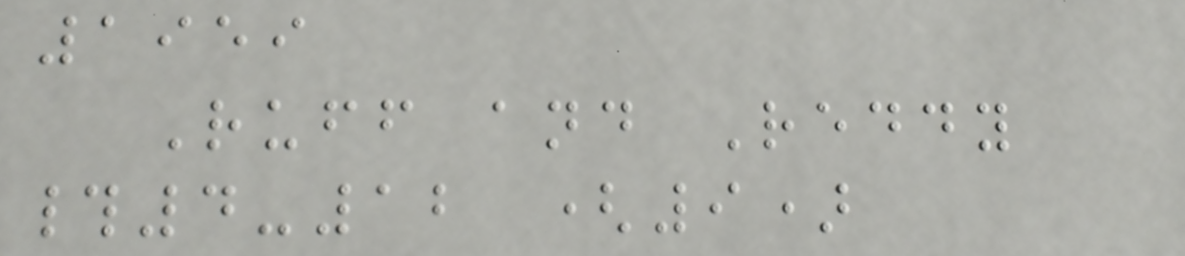1959
Ruff and Reddy
#4-12 (9)
